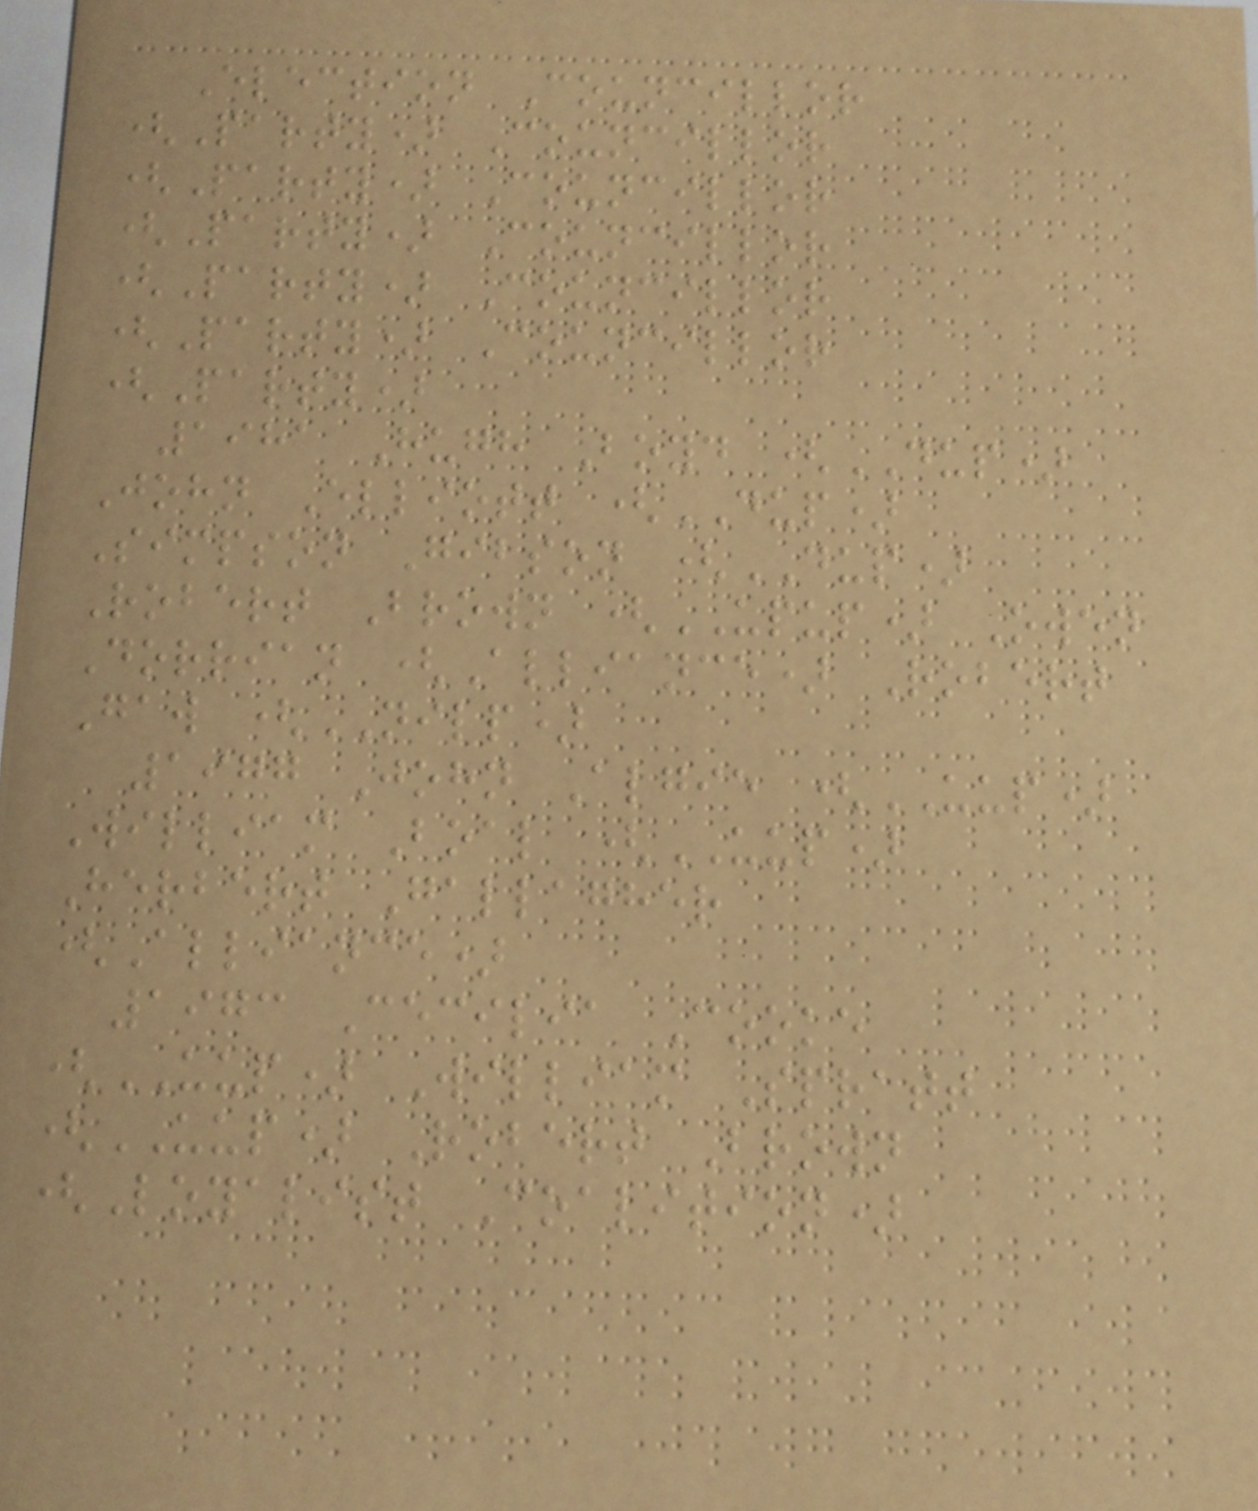Election Councillor
(Party) Councillor
(Party) Councillor
(Party) Councillor
(Party) Councillor
(Party) Councillor
(Party)
1981 Hugh Boyd (DUP)
John Elliott (DUP)
Simpson Gibson (DUP)
Robert Brown (UPUP) Owen
Dorrian (Alliance) Robert
Gaw (NILP)
1977 John Algie (UUP)
William Boal (UUP)
Herbert Gallagher
(Alliance)
1973 Cecilia Cooke
(UUP) William Spratt
(UUP) Robert Brown
(Loyalist Coalition)
